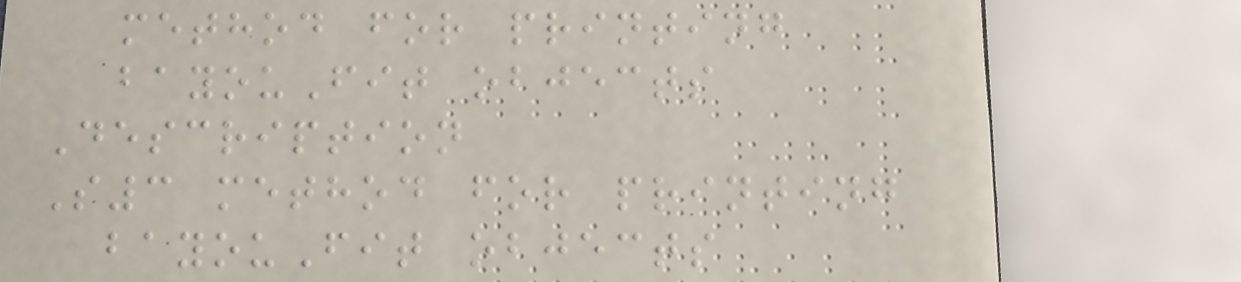method for printing
bayouFit objects
Description
S3 method for printing
bayouFit objects
